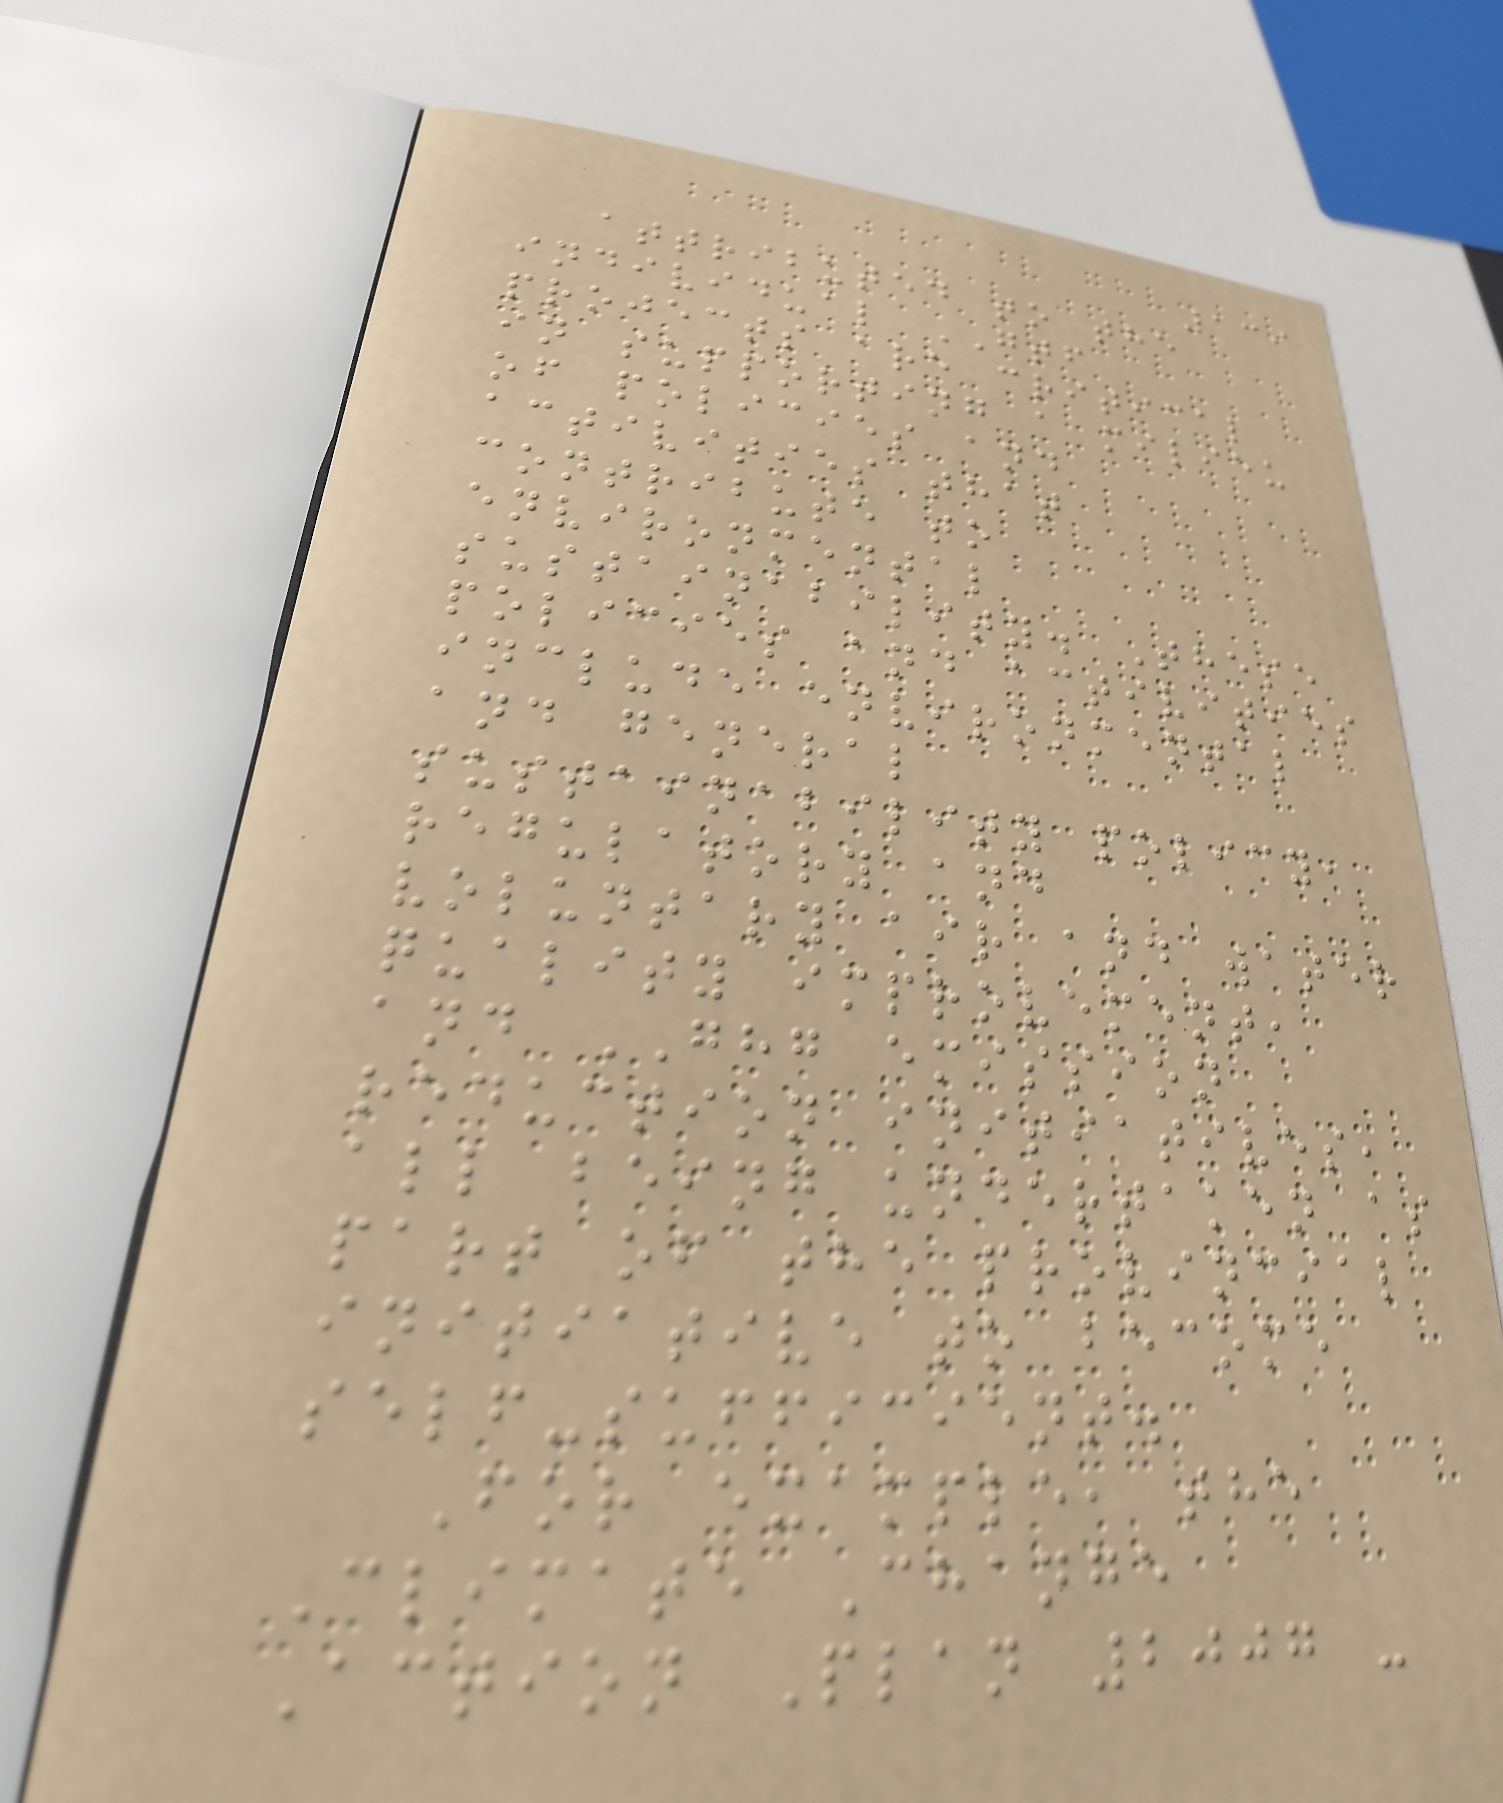139
attributed to the
individual GTF
projects are critical
in supporting a milieu
of policies and
activities that
contribute to
environmental
sustainability. These
policies and activities
include environmental
and general
sustainability policy,
regulatory and
voluntary air and water
quality improvement,
and GHG emission
reduction initiatives,
all being undertaken as
part of the provincial
initiative to become
self-sufficient.
For example, the
Climate Change
Action Plan 2007 -
